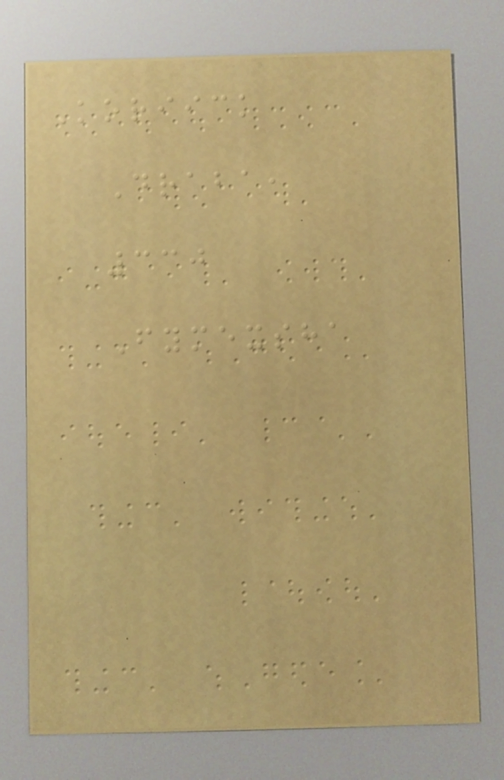Koriick
Draba,
330
Fymexsha
